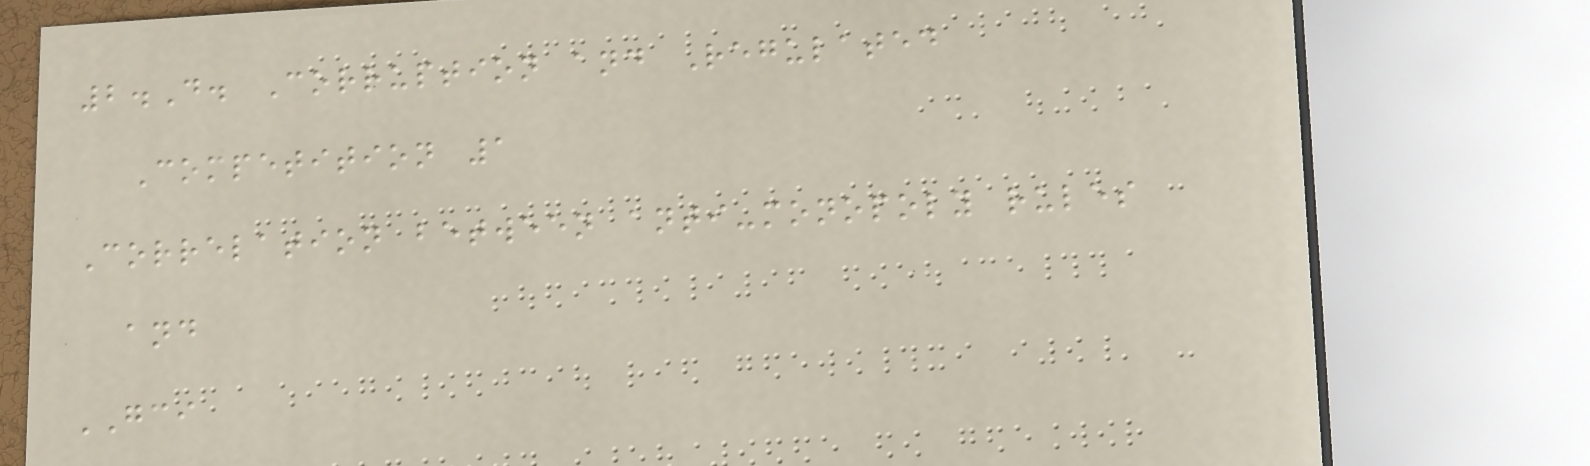2.D. Corruption and Regulated
Competition 1
Correlation between anti-monopoly rules
and
GCI
